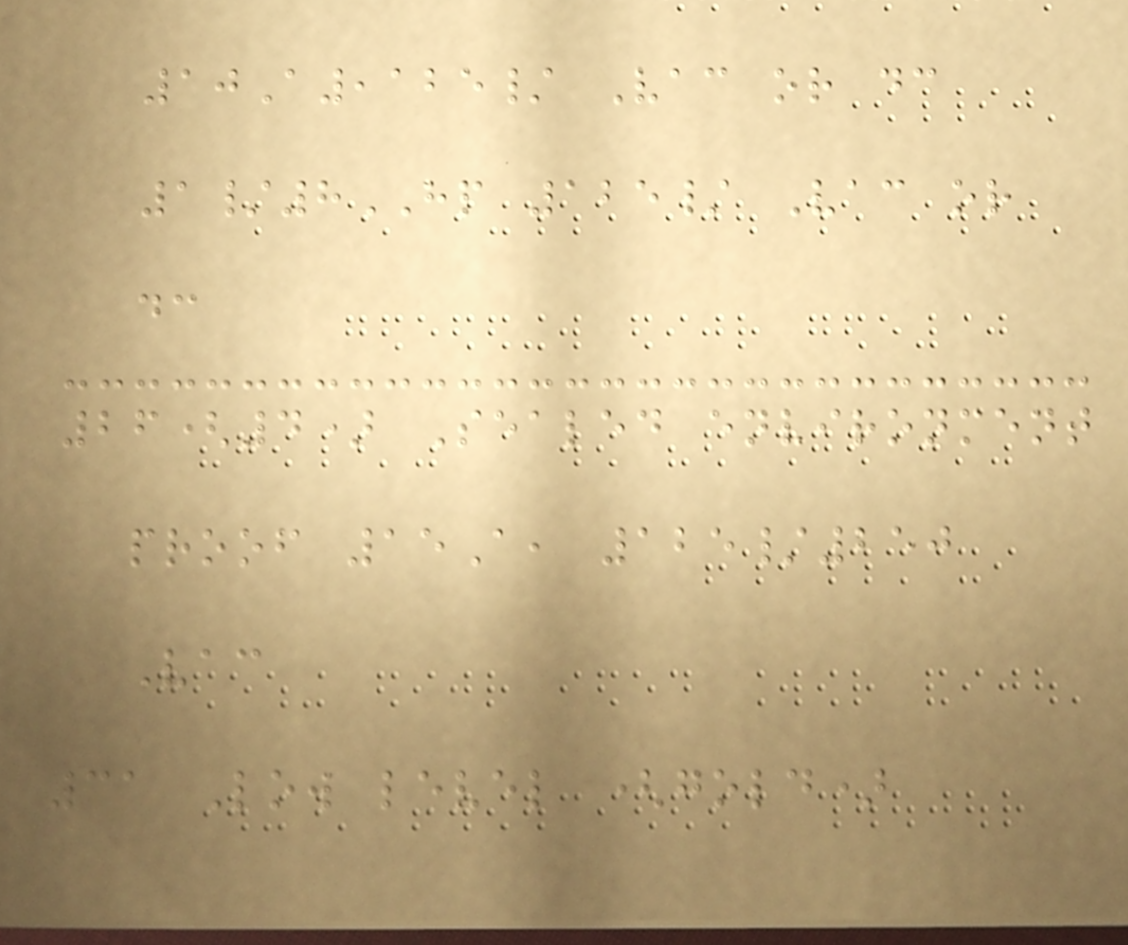10A,125/ Vac or dc
1/8HP 125/ Vac or
dc
26(4) Sealed environment
proof 15A, 125/250
Vac
31 Low level (gold)
